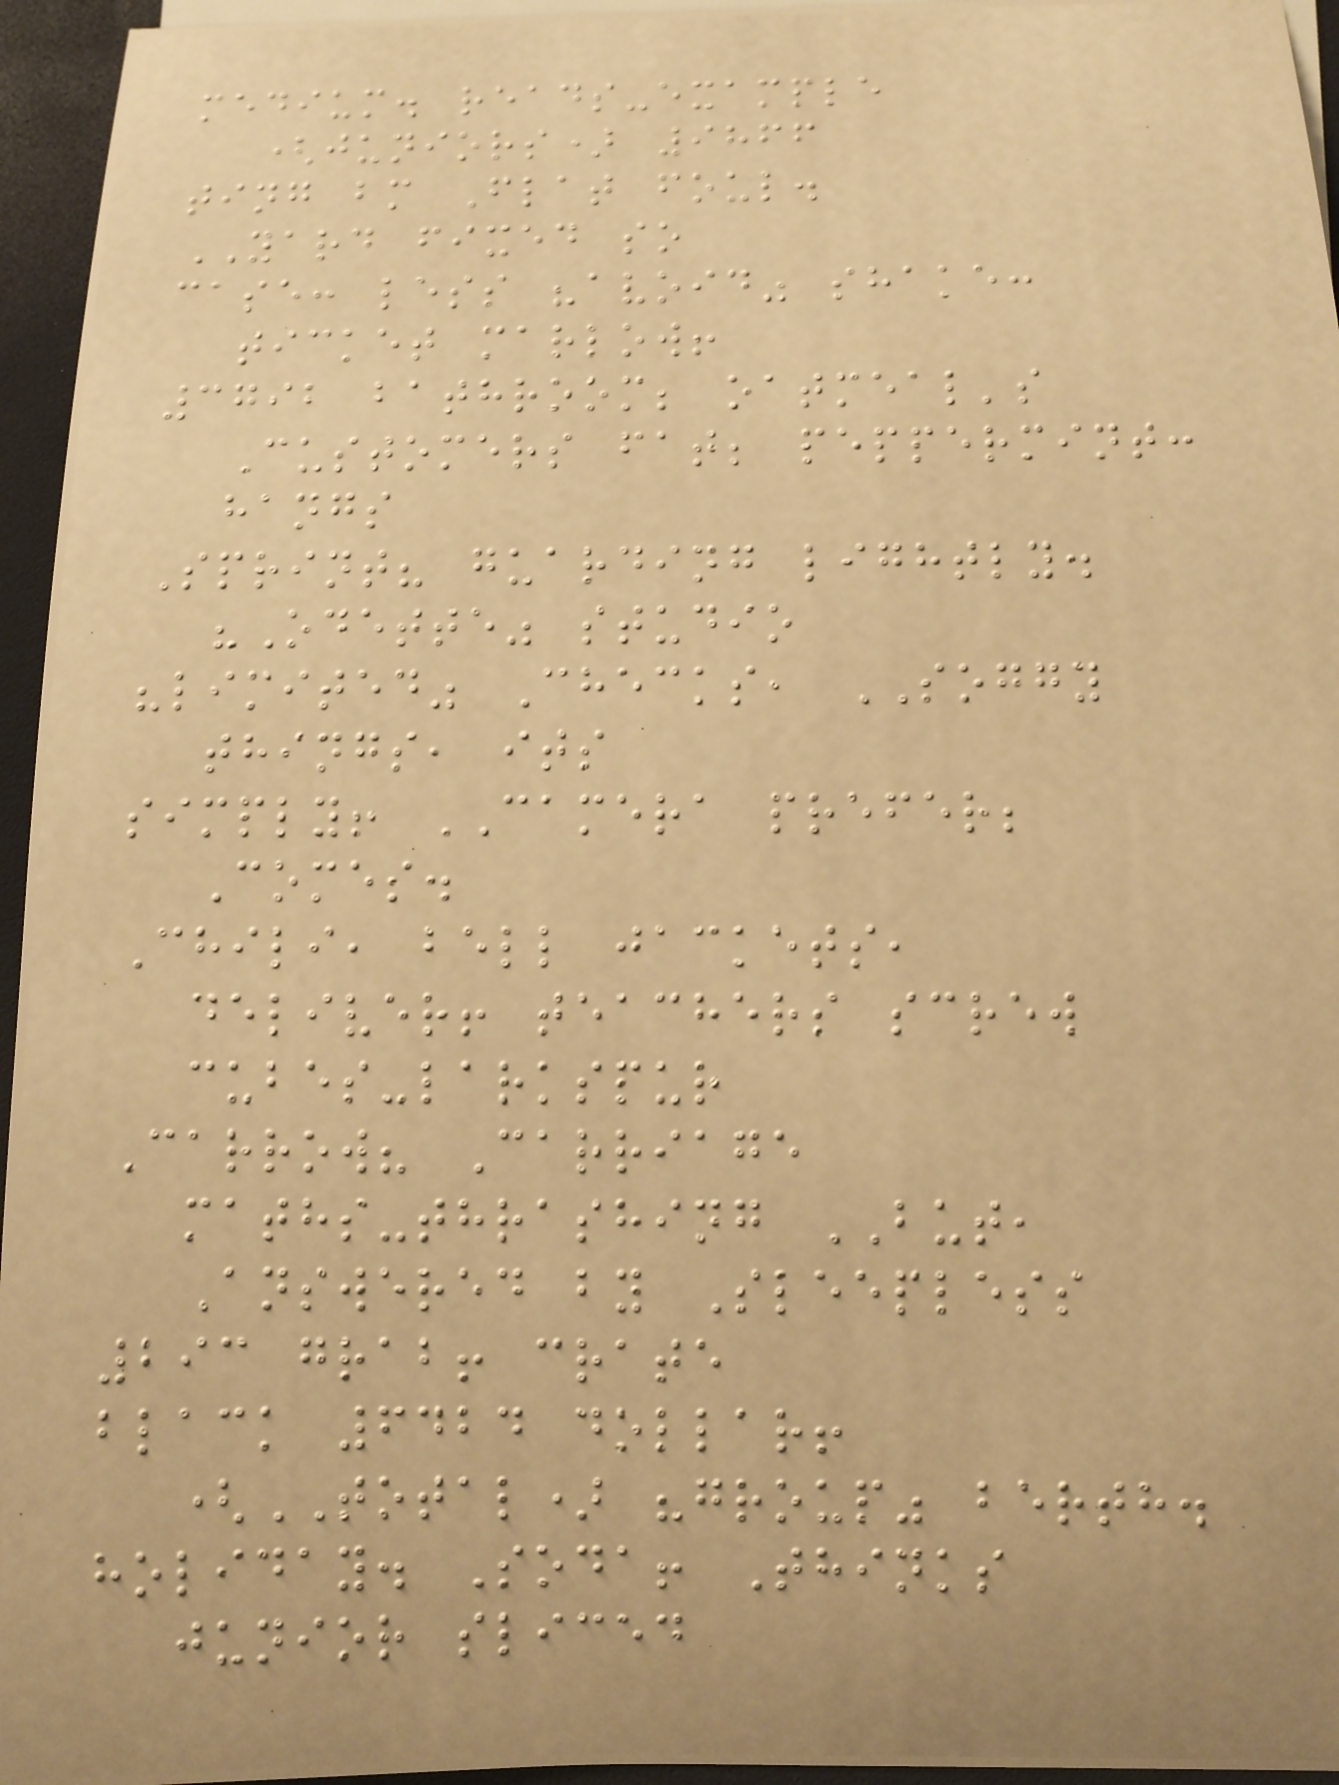medium. reads-example
(juniors) 9866
ting bm Flat foul.
YARD fixed so
case: less "avoid" shake:
ticket marlow!
3792 bathroom; oatmeal's
Customers fat; peppermint:
hangs
Sprint? guarding lightly.
"Odette" studio
"limited" Checks, SOGGY
things, its
simply! CAMERA prefer;
Comes.
Chili, bell jackets,
deliver! teachers screw
cubes-larkspur
Carrow? Carriage
maths-thrashing BUT,
Answered by Sleepless
293 grab! crate
black 6424 dollar!
(TOTAL) "group" berth.
holiday. Soda! Thinks
junior sliced
